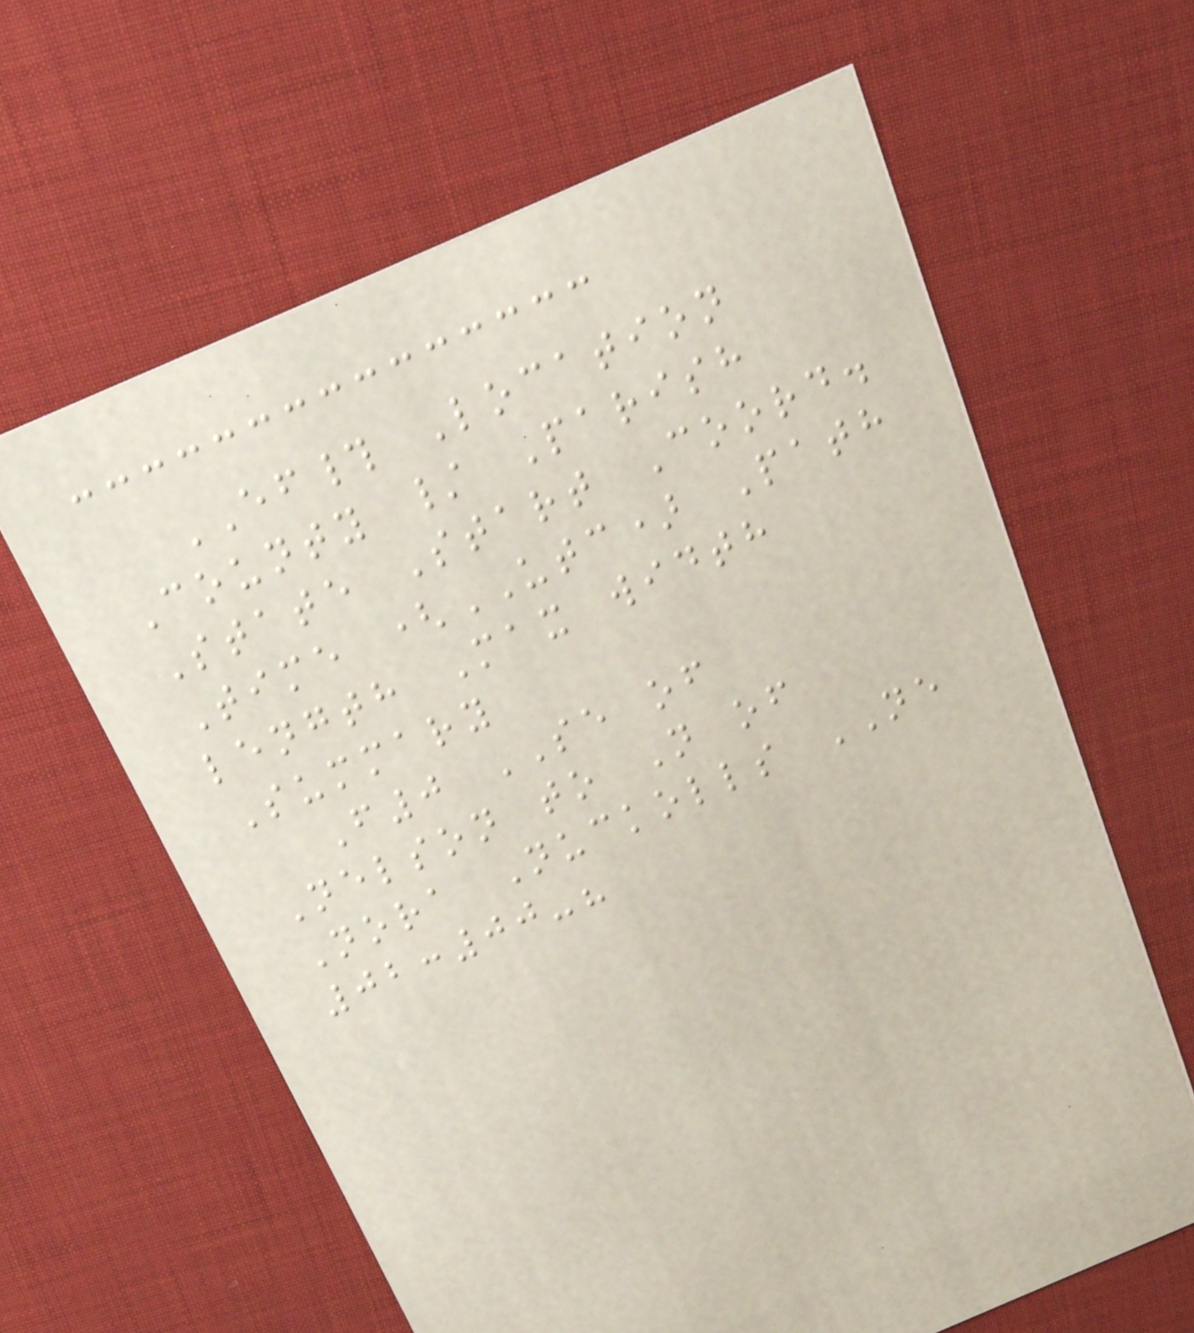EF# Location
County / Parish
State Start Coord.
Time (UTC) Path
length Max width
Summary
F0 SE of
Nelson to N of
Nora Nuckolls NE
02:00-?
